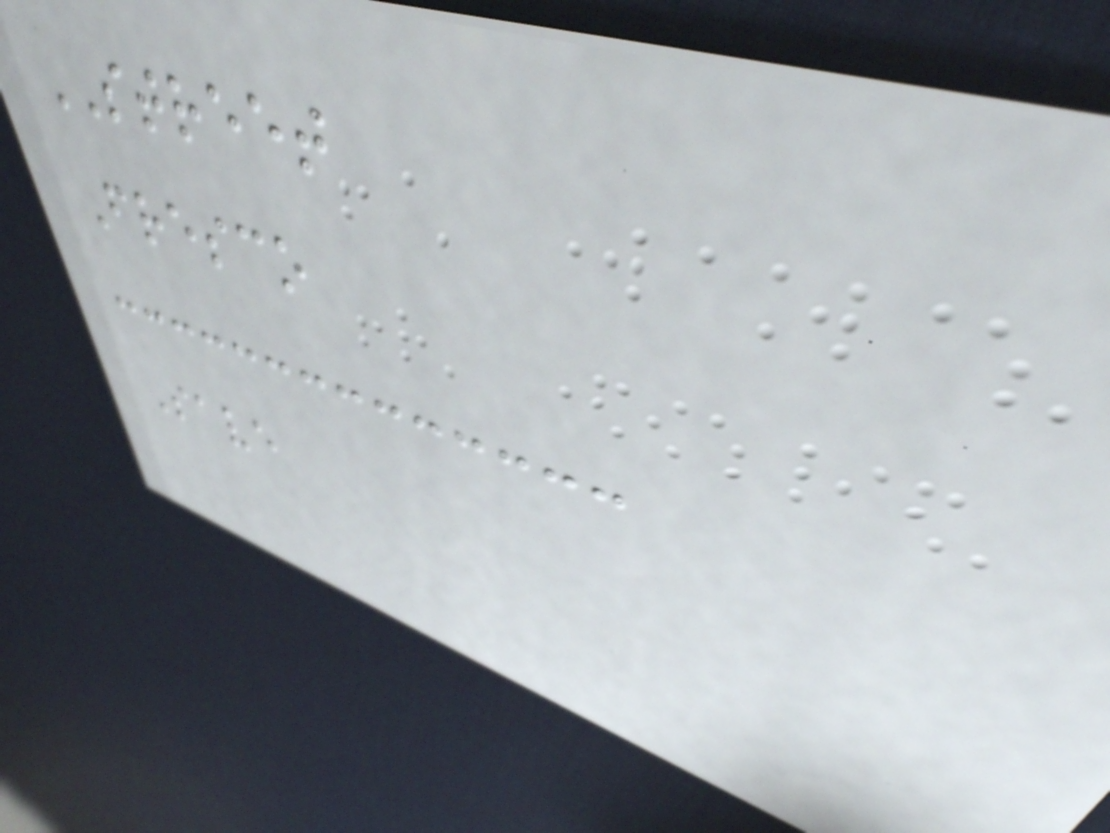STREET
Fresco
Save
